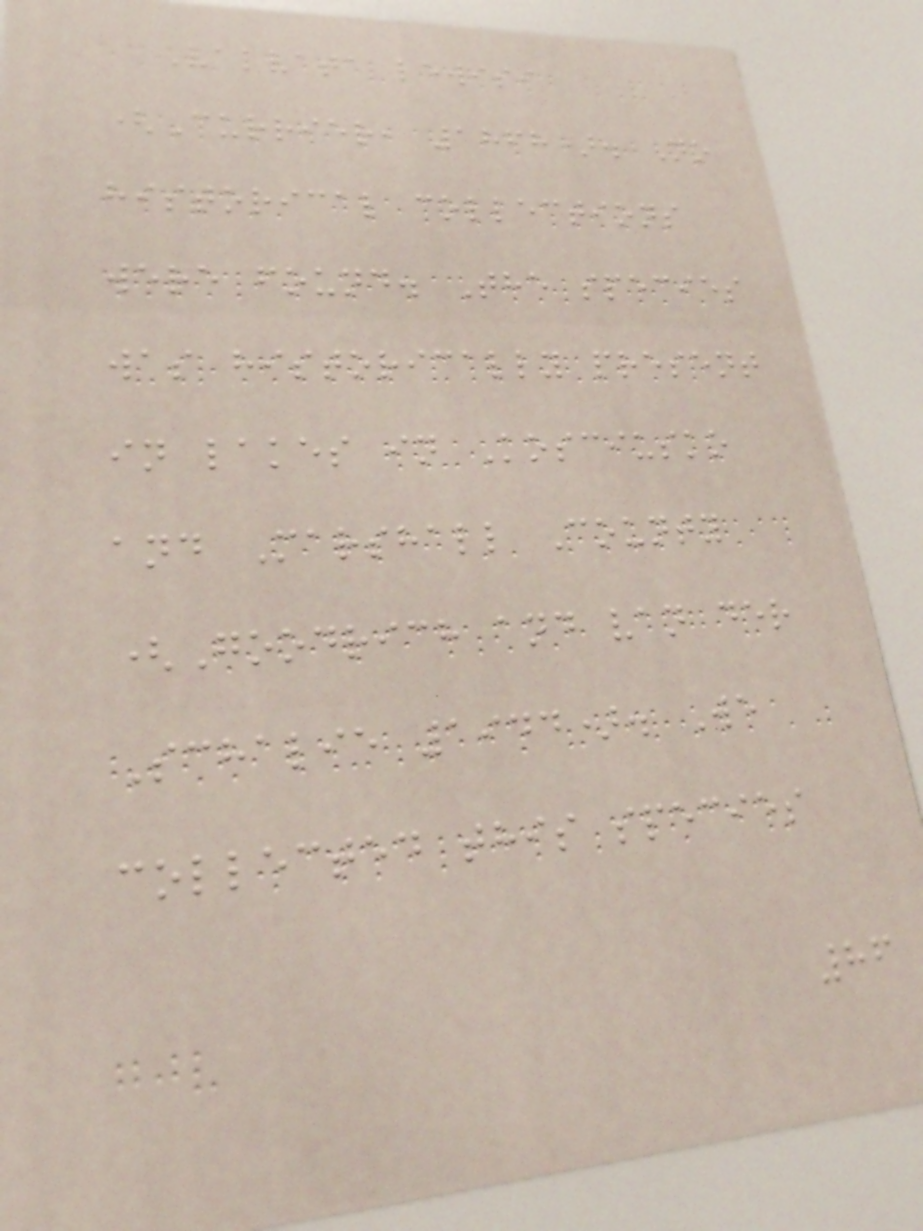Valvata lewisi
(Currier, 1868). No
historical collections
were found. The species
was historically present
in lakes in Kosciusko
and Marshall County
(Goodrich and van der
Schalie 1944). We
collected this species
86
